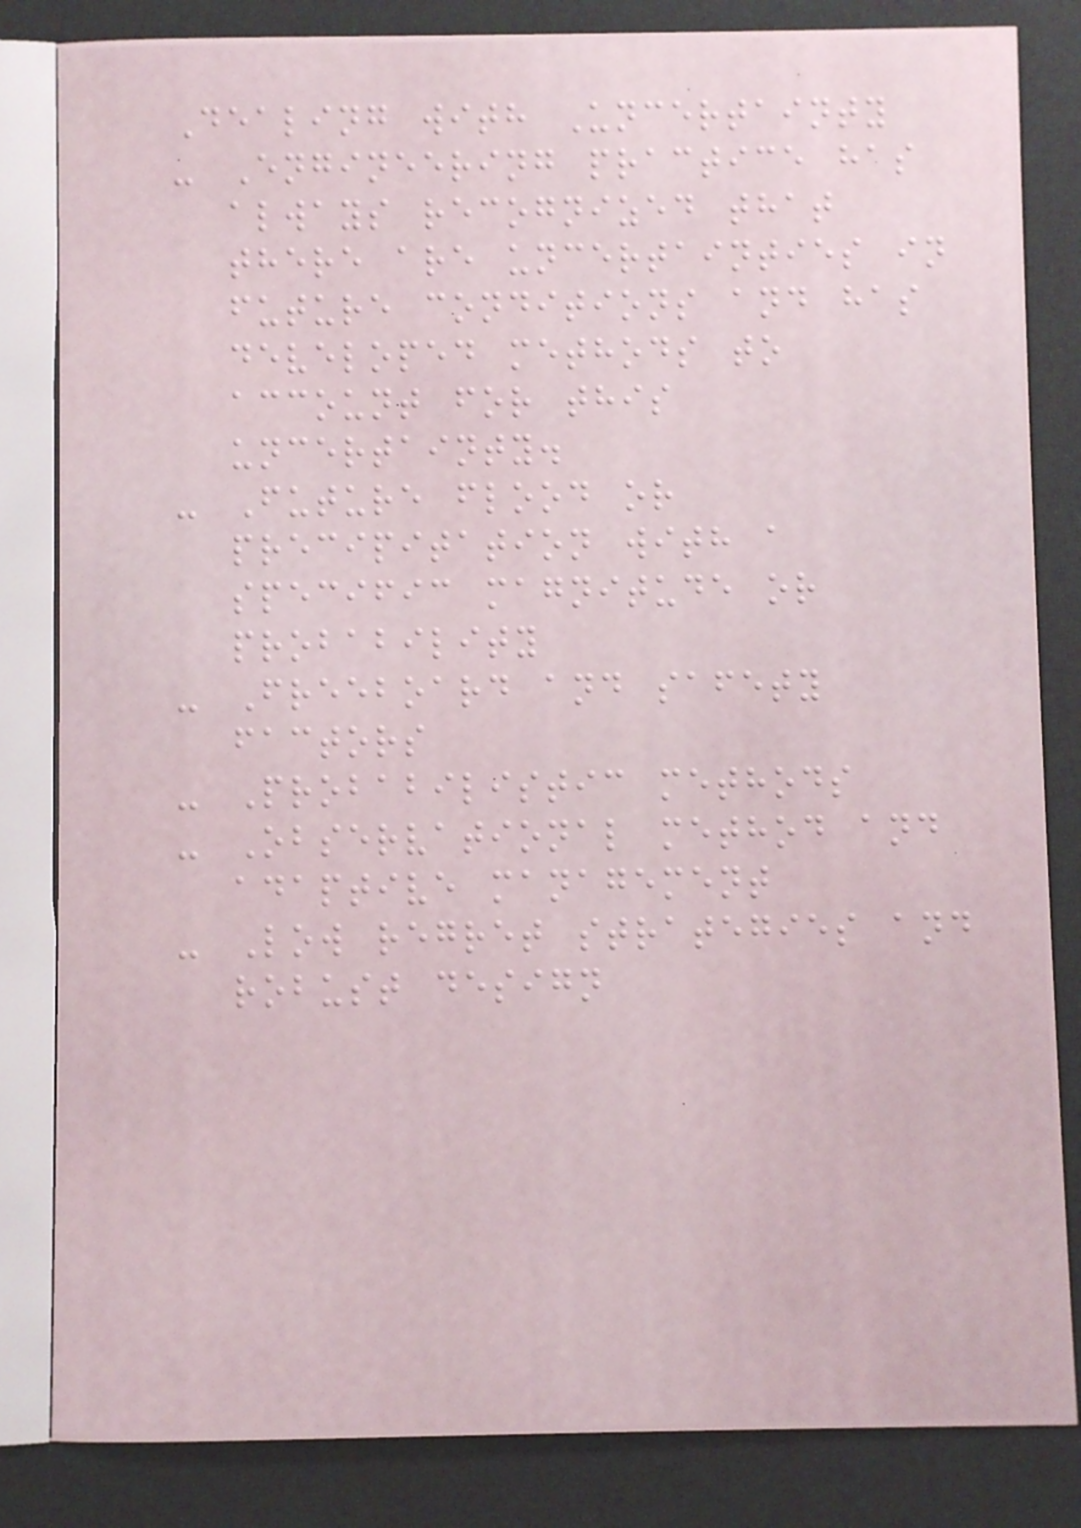Dealing with Uncertainty
- Engineering practice has
always recognized that
there are uncertainties in
future conditions and has
developed methods to
account for this
uncertainty.
- Future flood or
precipitation with a
specific magnitude or
probability
- Freeboard and safety
factors
- Probabilistic methods
- Observational method and
adaptive management
- Low regret strategies and
robust design
